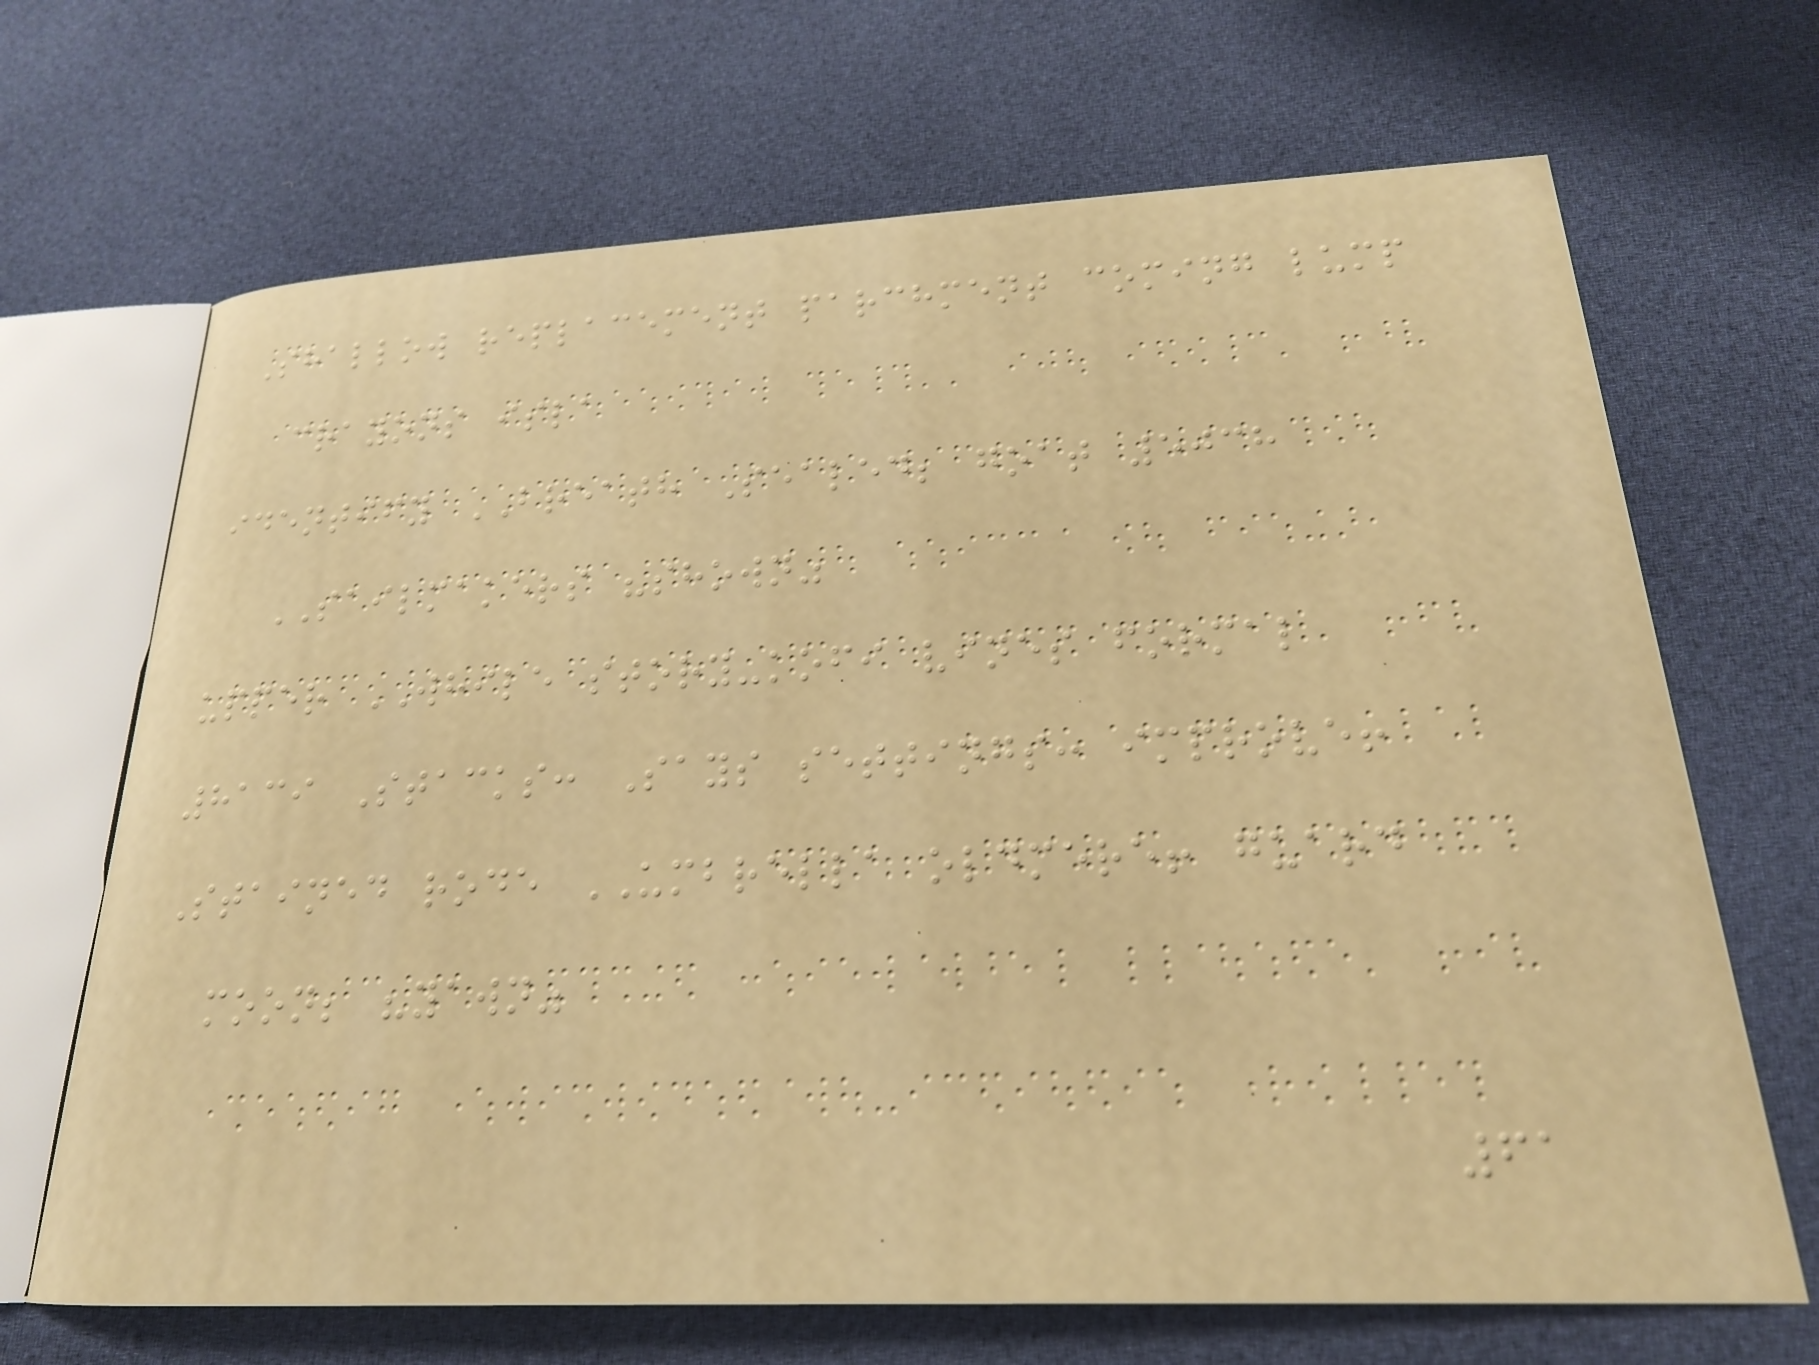Shallow replacement parchment coming lump
crayons isla
identify BREATH Sealed; goat 5038
SAILMAKERS "shown"
upper WHILE story-kofi vines formal
8139 Stacks: Says settings: improve!
Stained rode UMBRELLA oldmere! guard
moon; "yawn"
61
